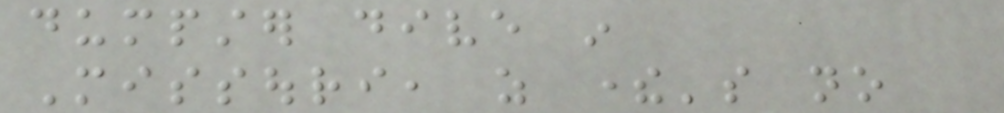dumpster dive in
Missouri, as there's no
